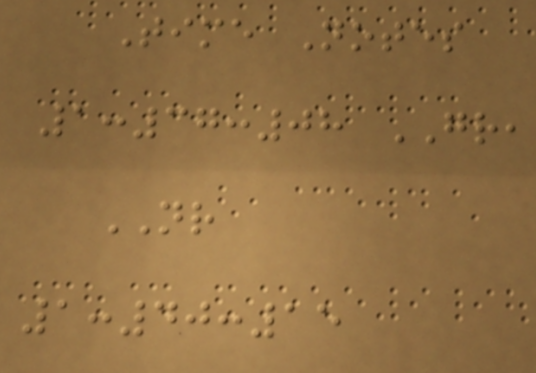Time Notes
1:37:08 GR,
NR
1:40:15
